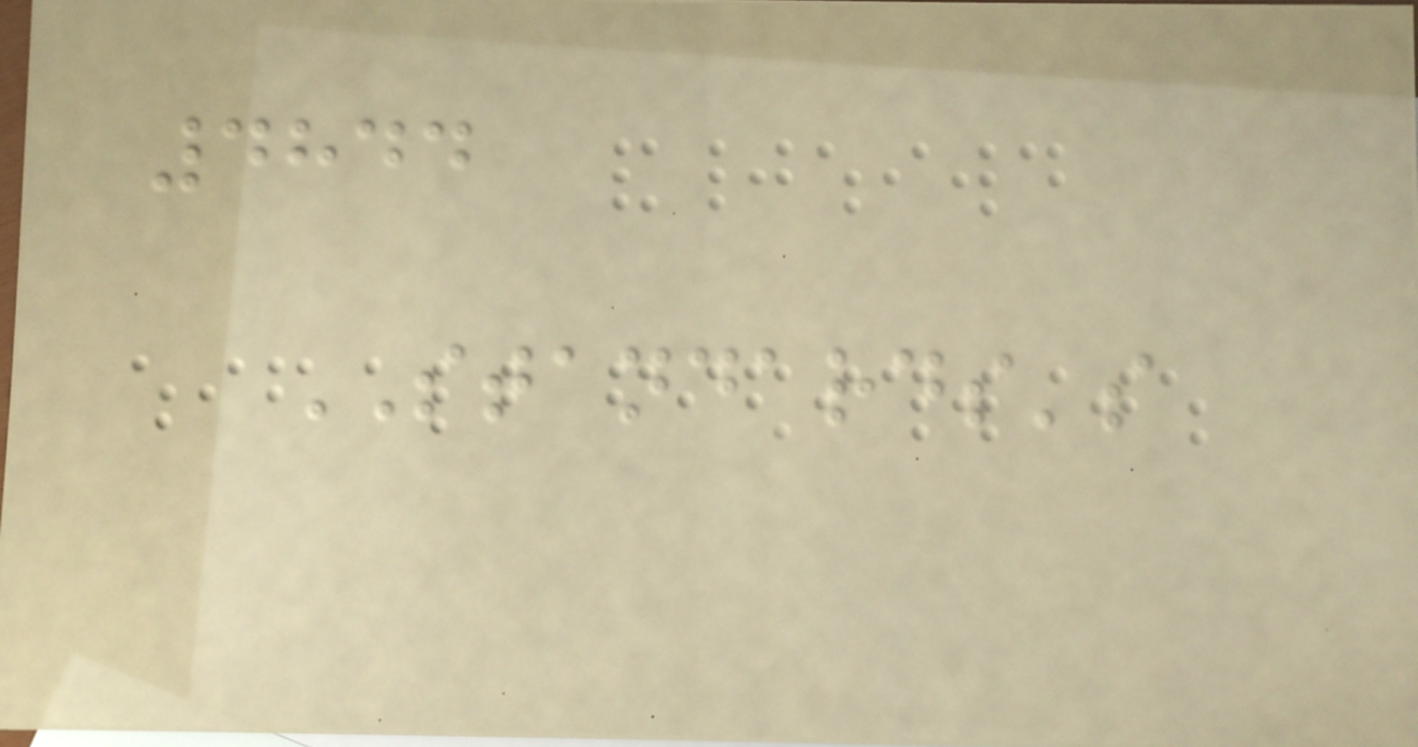4844
STANDARDS's
